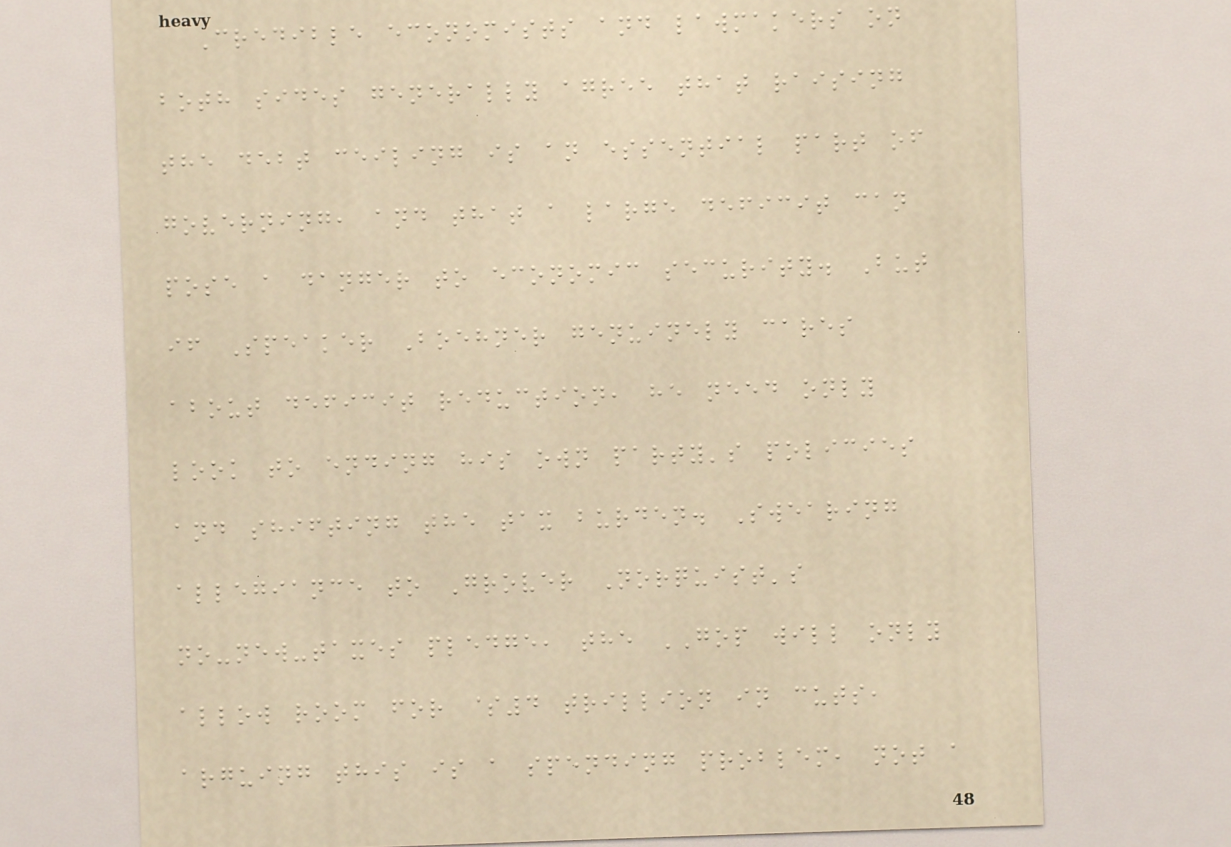Credible economists and lawmakers on
both sides generally agree that raising
the debt ceiling is an essential part of
governing, and that a large deficit can
pose a danger to economic security. But
if Speaker Boehner genuinely cares
about deficit reduction, he need only
look to ending his own party's policies
and shifting the tax burden. Swearing
allegiance to Grover Norquist's
no-new-taxes pledge, the GOP will only
allow room for $4 trillion in cuts,
arguing this is a spending problem, not a
